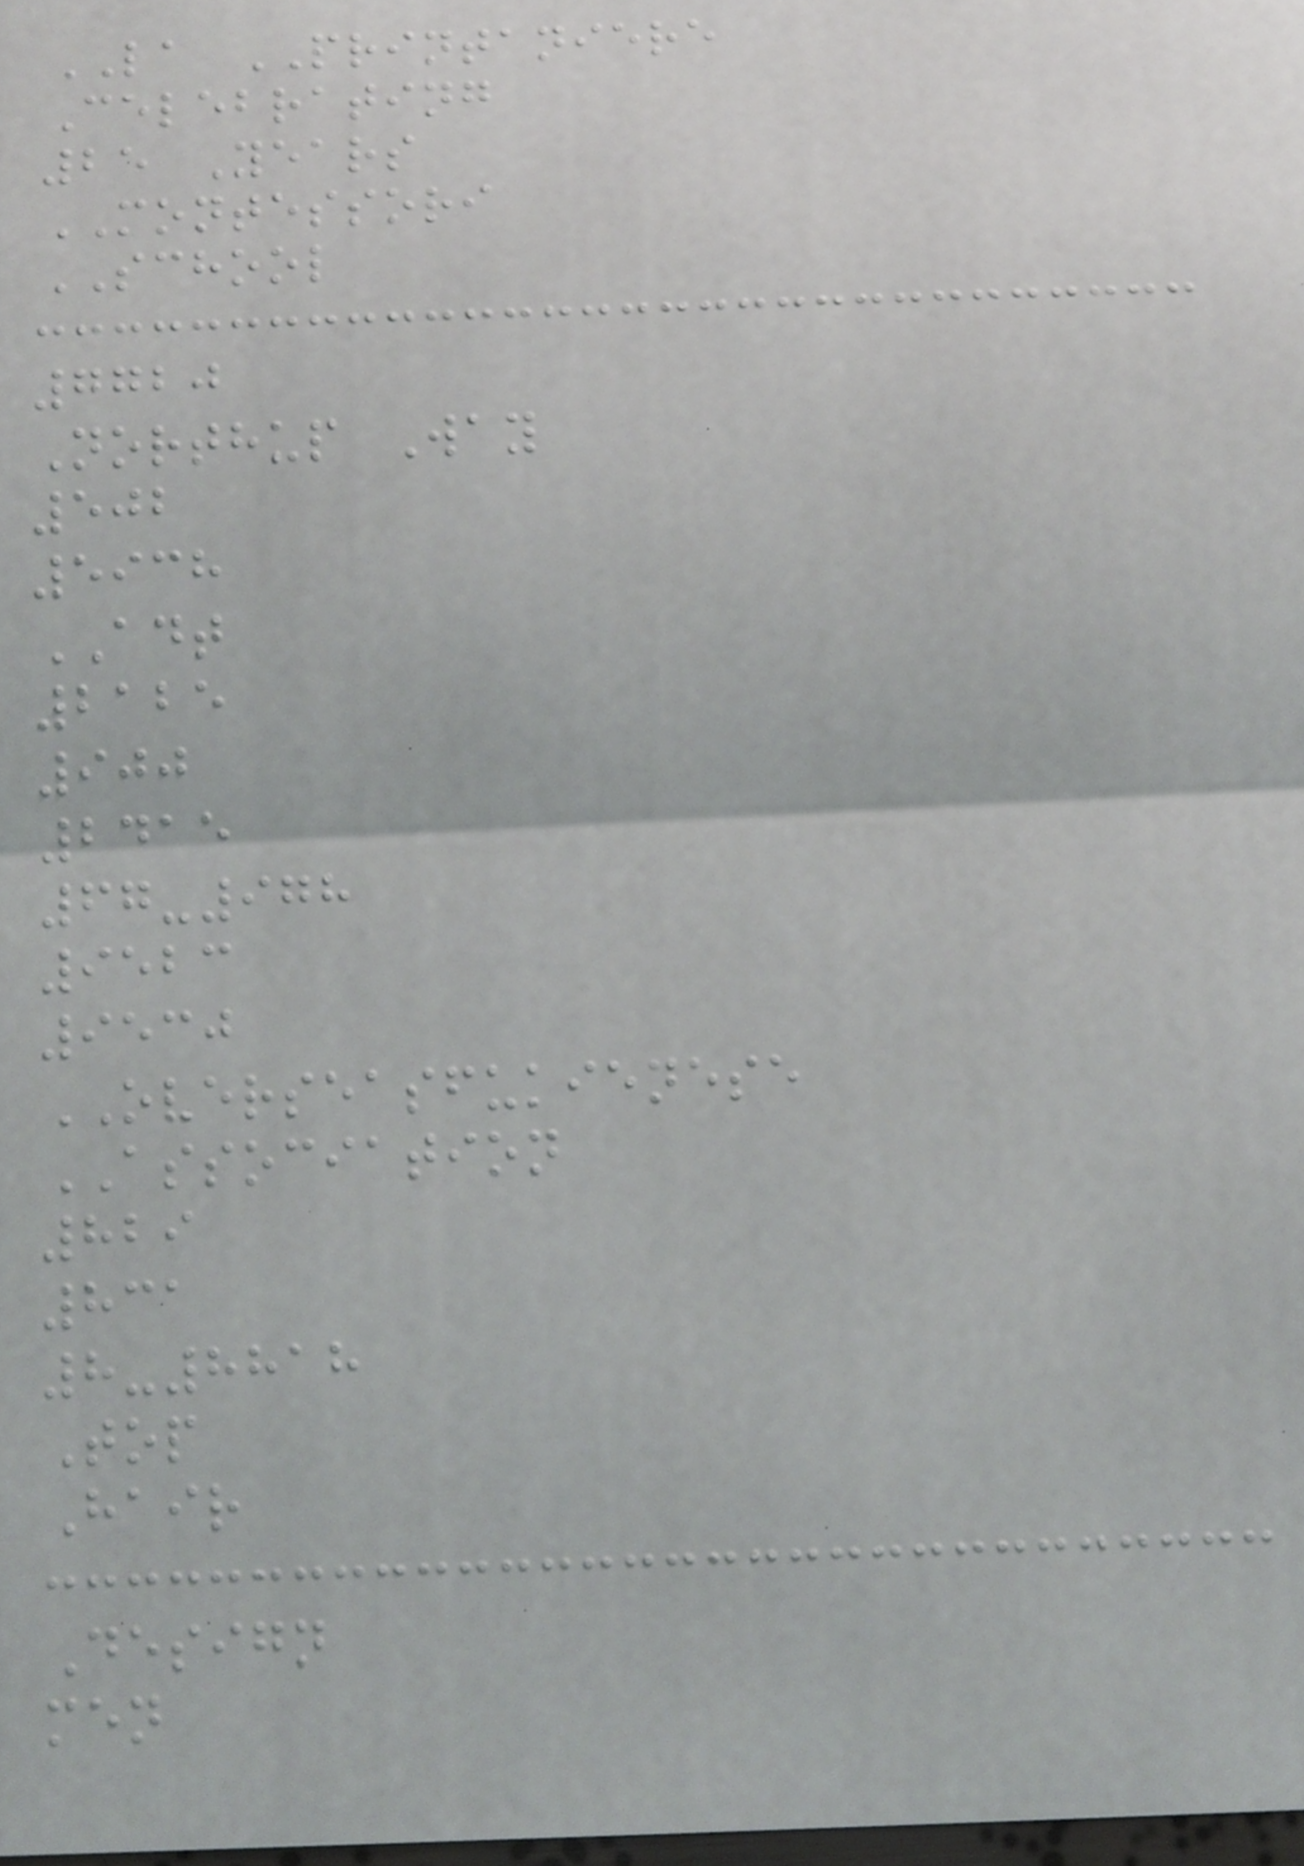LA PRINTANIERE
Celebrating
25 Years
MONTESSORI
SCHOOL
7720
Northup Way
502
5938
ADT
2125
900
2415
67-978
9523
9530
OVERSEASFUKIENESE
ASSOCIATION
829
831
8-8818
Top
Hair
Design
men
